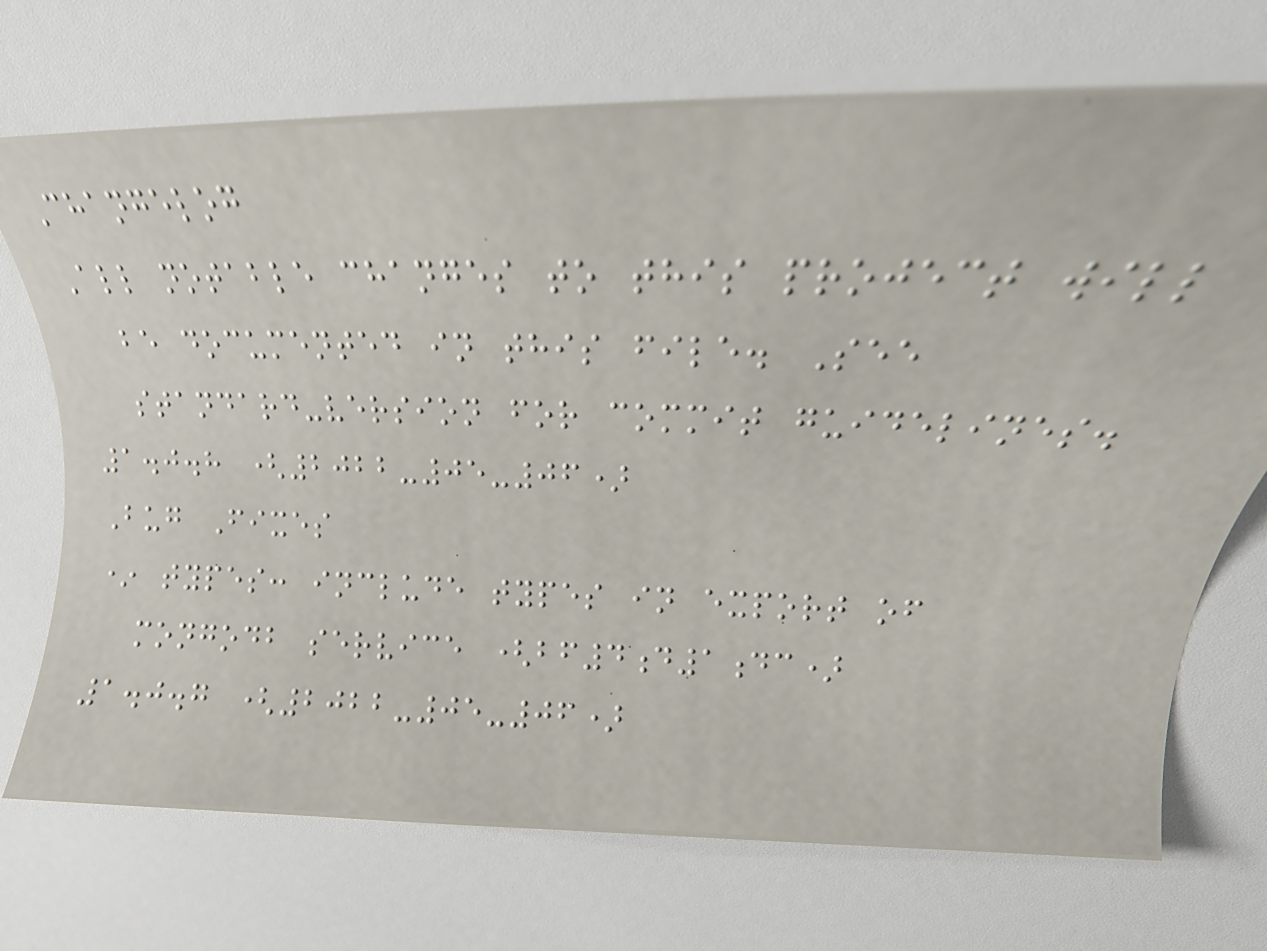Changelog
All notable changes to this project will
be documented in this file. See
standard-version for commit guidelines.
1.0.8 (2022-05-06)
Bug Fixes
* types: include types in export of
mongodb service (bf4d1dc)
1.0.7 (2022-05-06)
